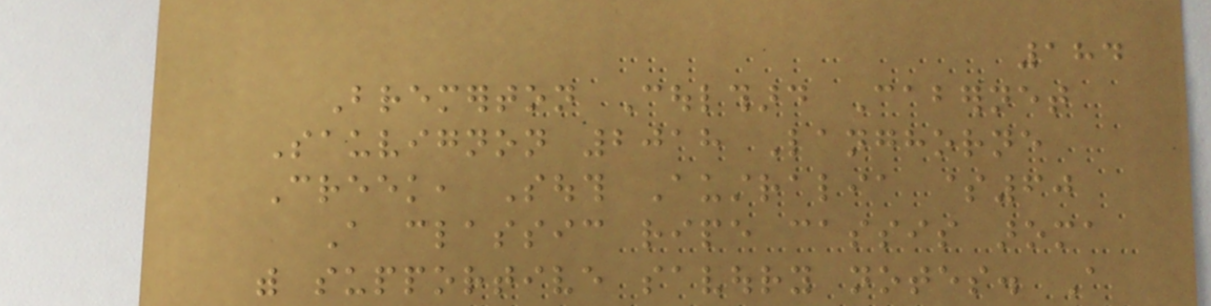184
Bremerton Coulthard Cabernet
Sauvignon 2018 Langhorne
Creek, South Australia $60
A classic ripe cassis aroma
with supportive savoury notes. A
